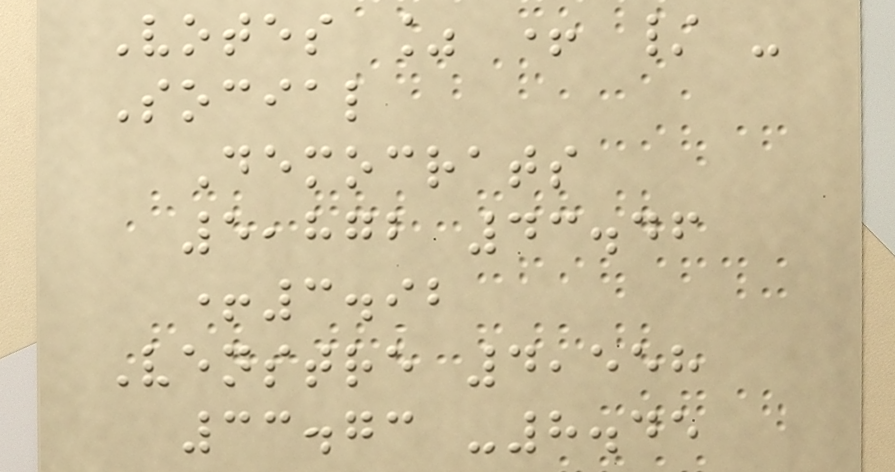Votes % + / -
Social
Democrats
5,872 43.46
+3.92
Venstre 4,558
33.73 -8.45
